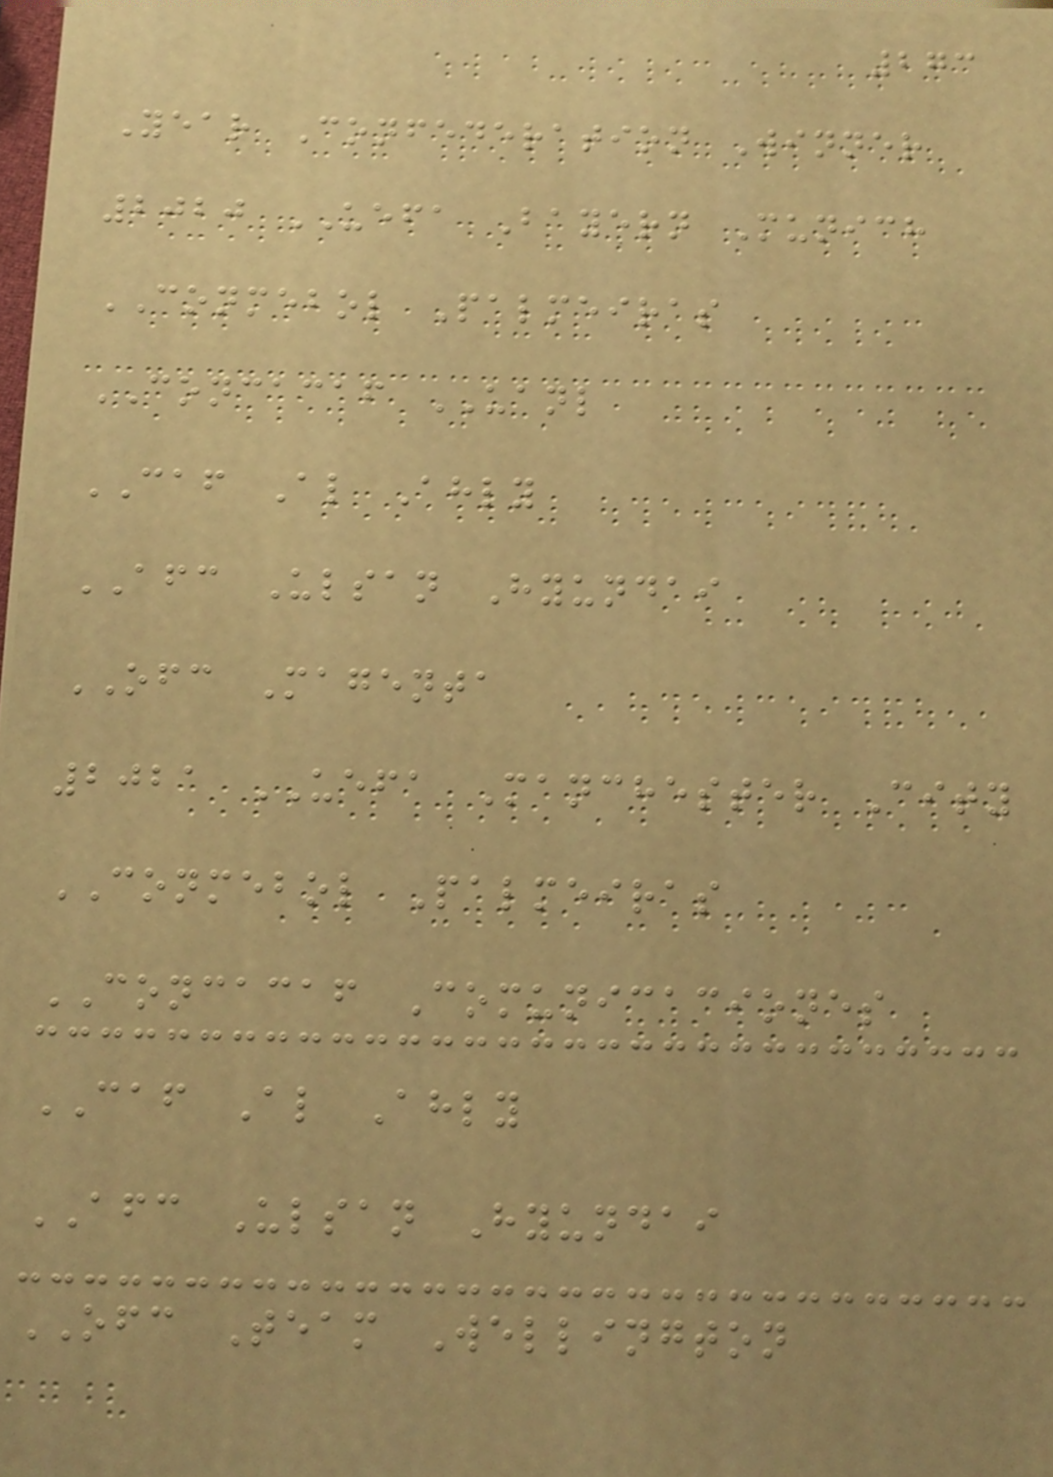273
Year Confederation Winner
2020 UEFA Bayern Munich
CONMEBOL Palmeiras
CONCACAF UANL
CAF Al Ahly
AFC Ulsan Hyundai
OFC Magenta
2021 UEFA Manchester City
CONMEBOL Palmeiras
CONCACAF Comunicaciones
CAF Al Ahly
AFC Ulsan Hyundai
OFC Team Wellington
